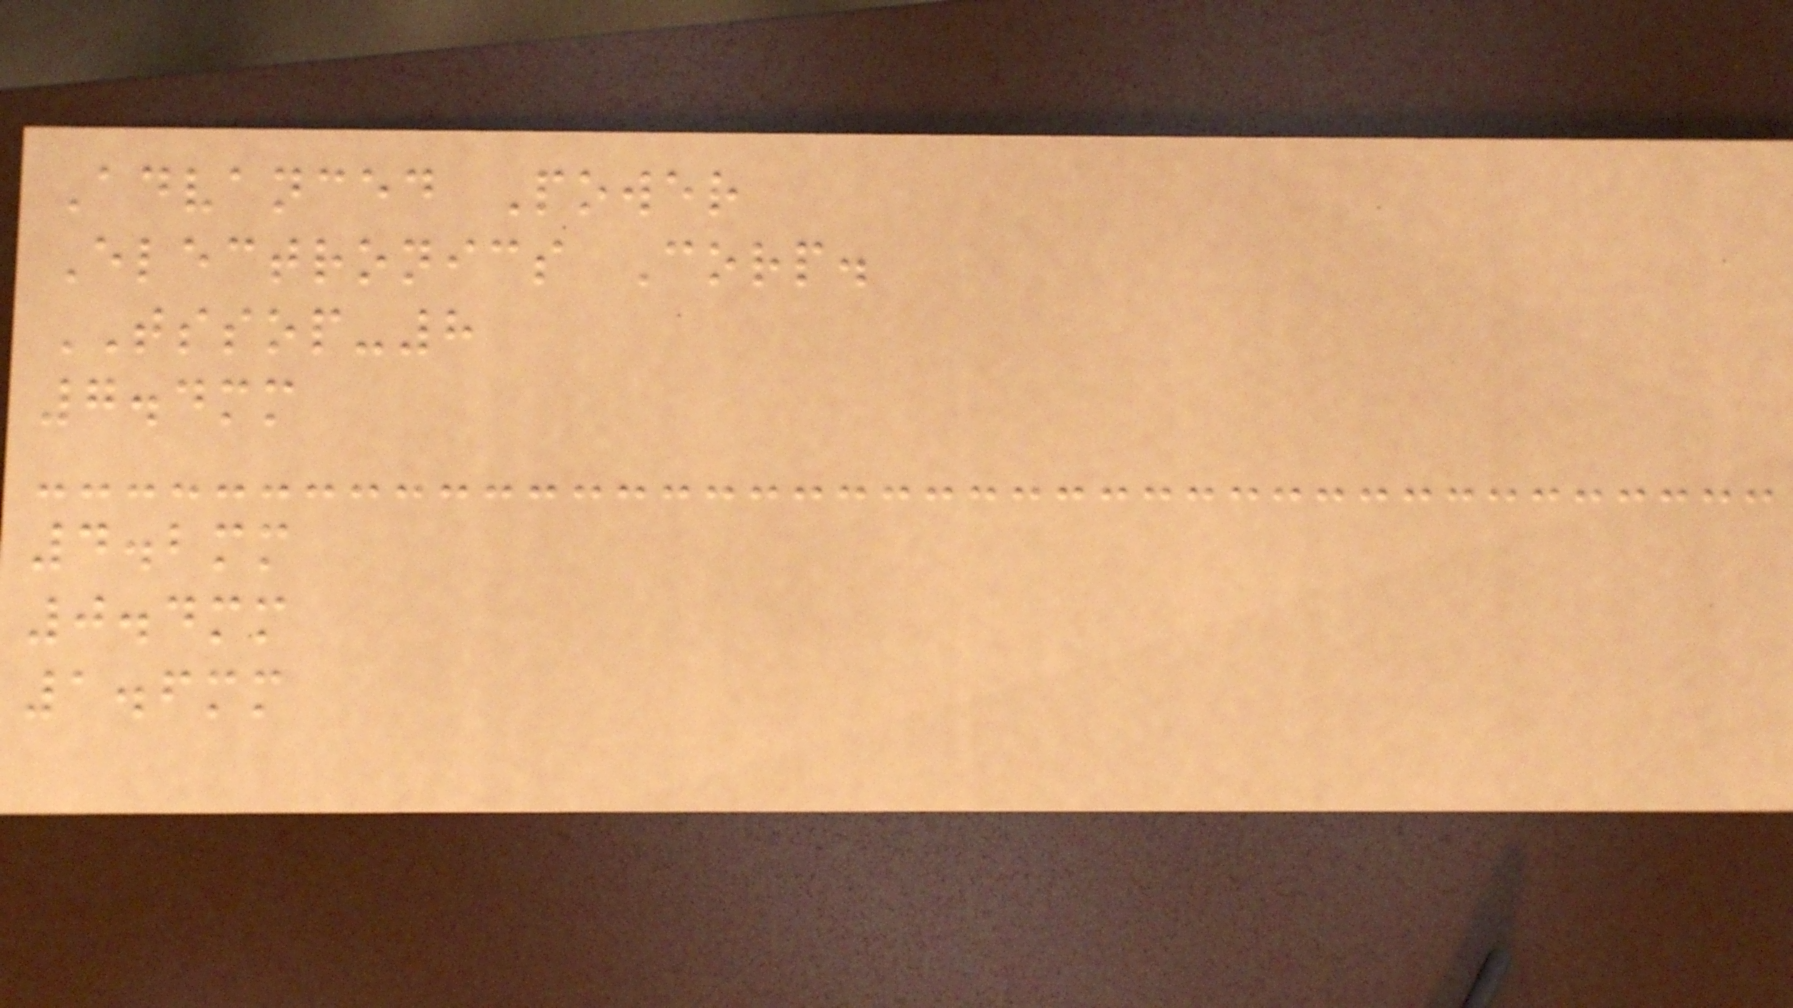Advanced Power
Electronics Corp.
TSSOP-8
7.4mm
4.2mm
0.4mm
1.6mm
